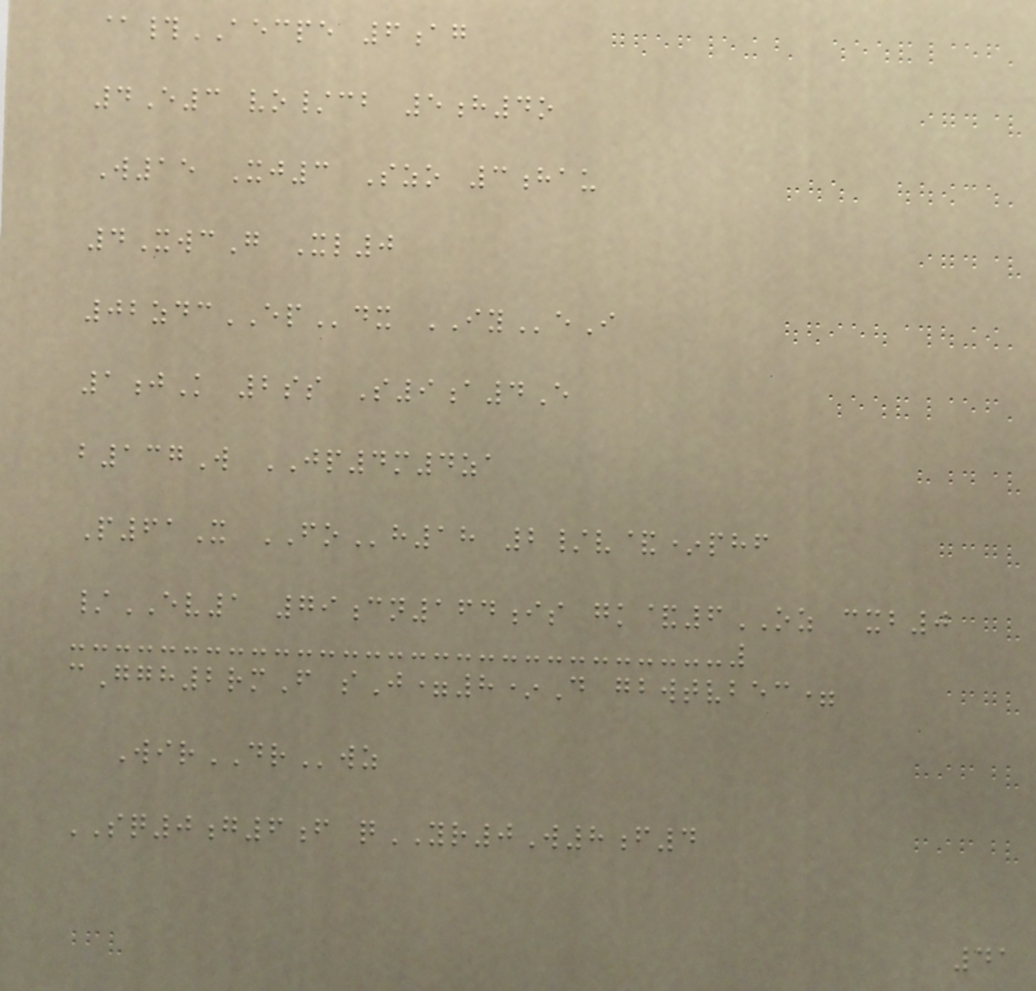@#AECPE 6ag
4E3 vo/cb 5h4o
W15 Xj3 Szo 3hau
4XwcG Xl0
02zdcEPdx IYeI
1jK 2ss S9a4E
b137W JP4m4za
P61X FOh18 2/v&*phf
/EV1 79cn164is gk&6OZ cxb0
cGgh2rmF sJ=8*D gbwtvbec=
WirDRwz
SQ0g6f qYR0W8f4
41
